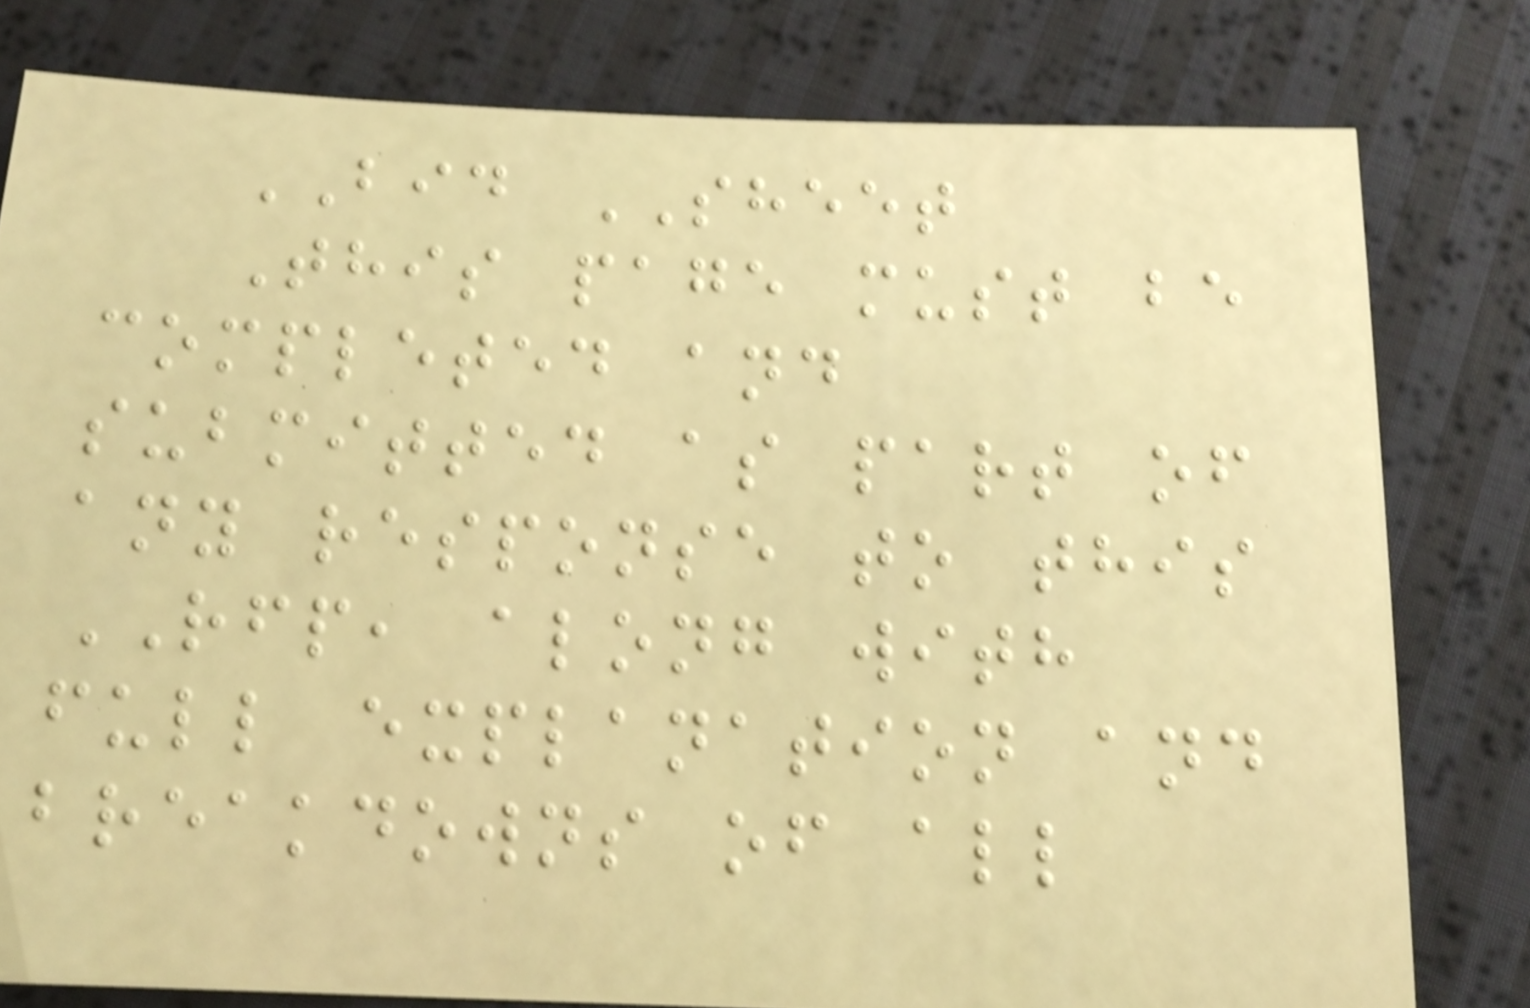BID SHEET
This page must be
completed and
submitted as part of
any response to this
RFP, along with
full explanation and
breakdowns of all
